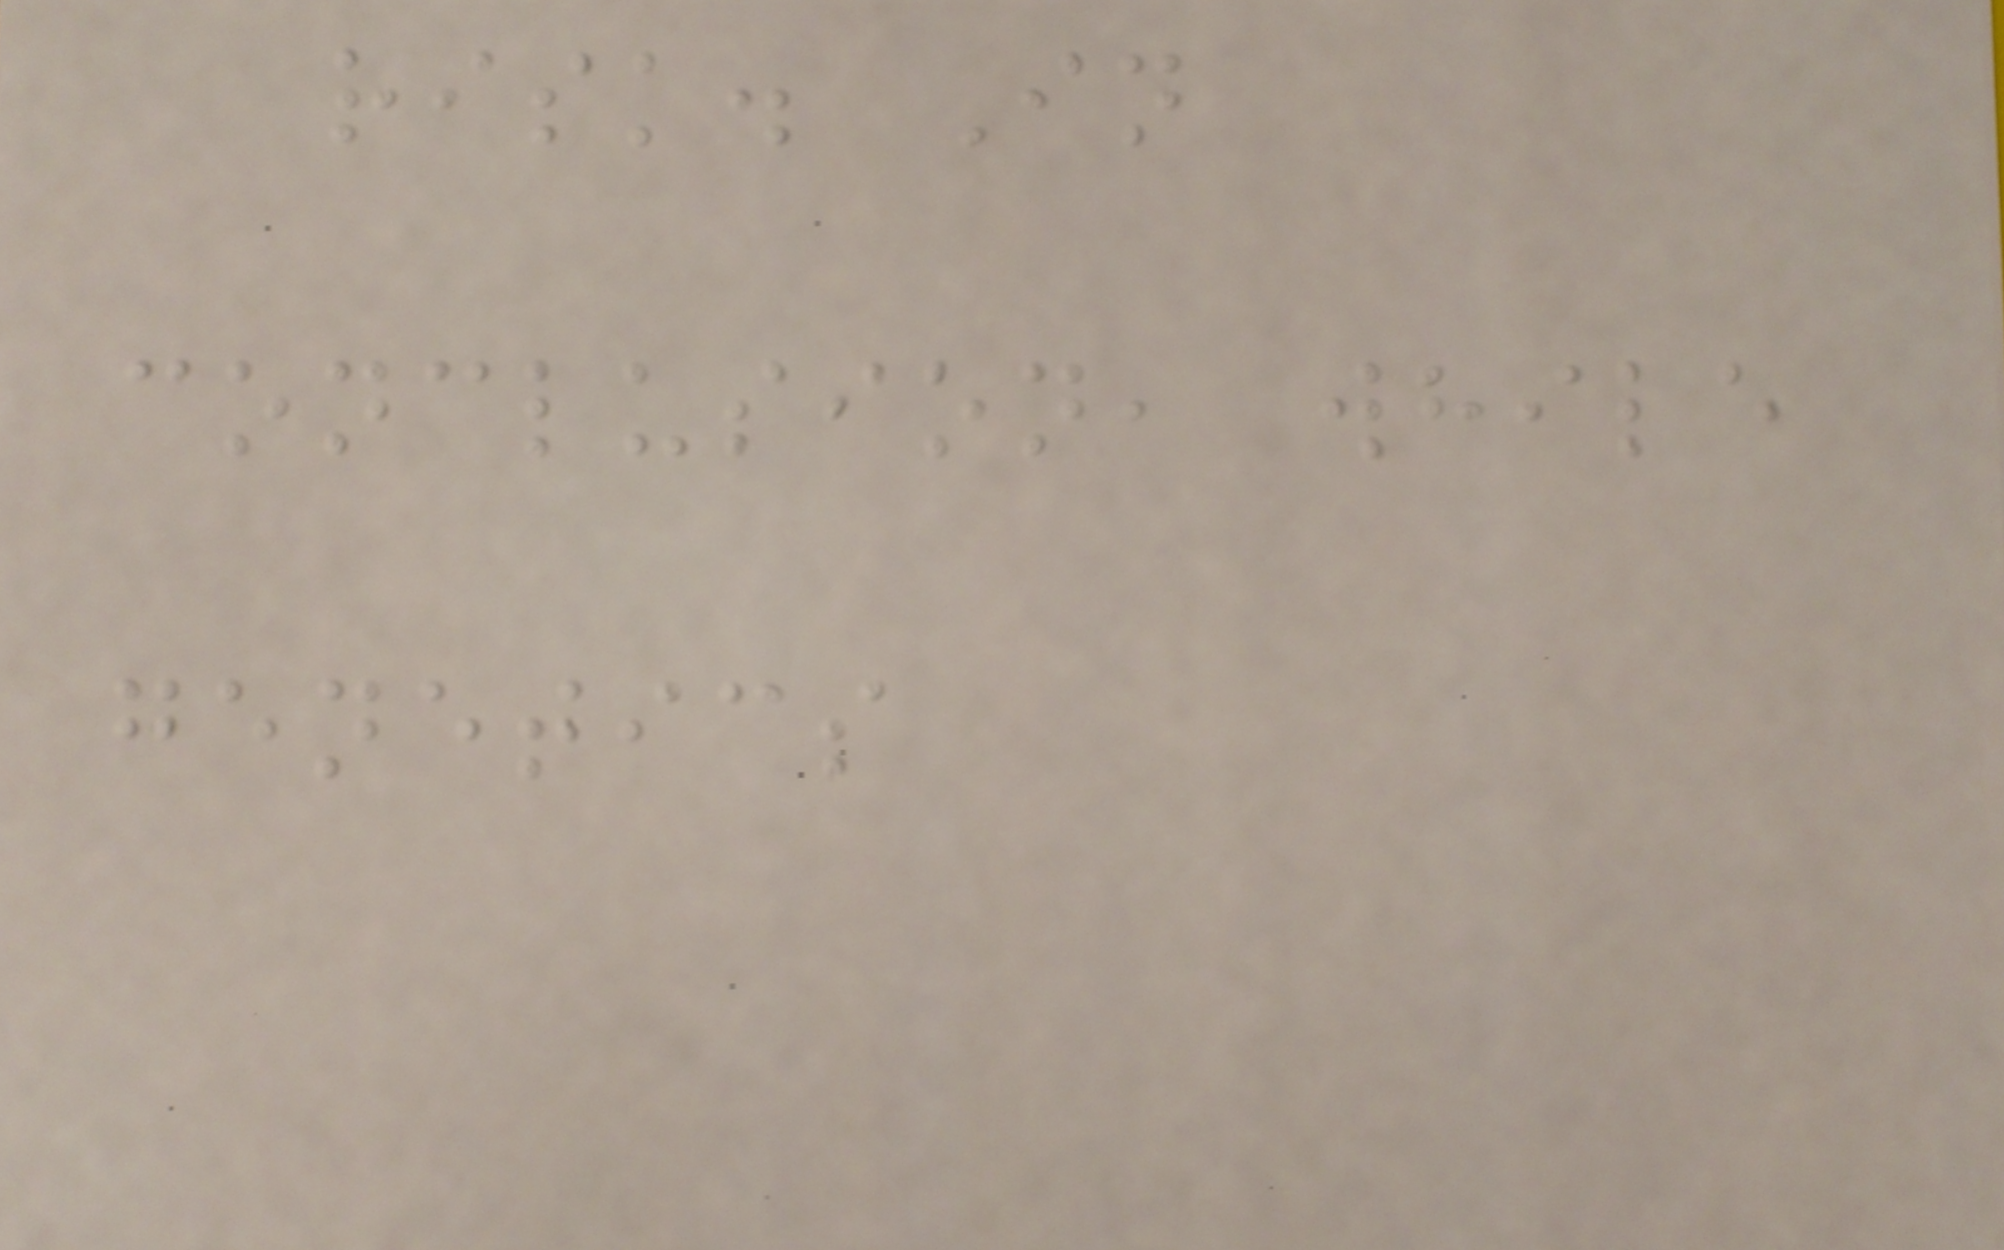risk. In
conclusion, while
genetics
